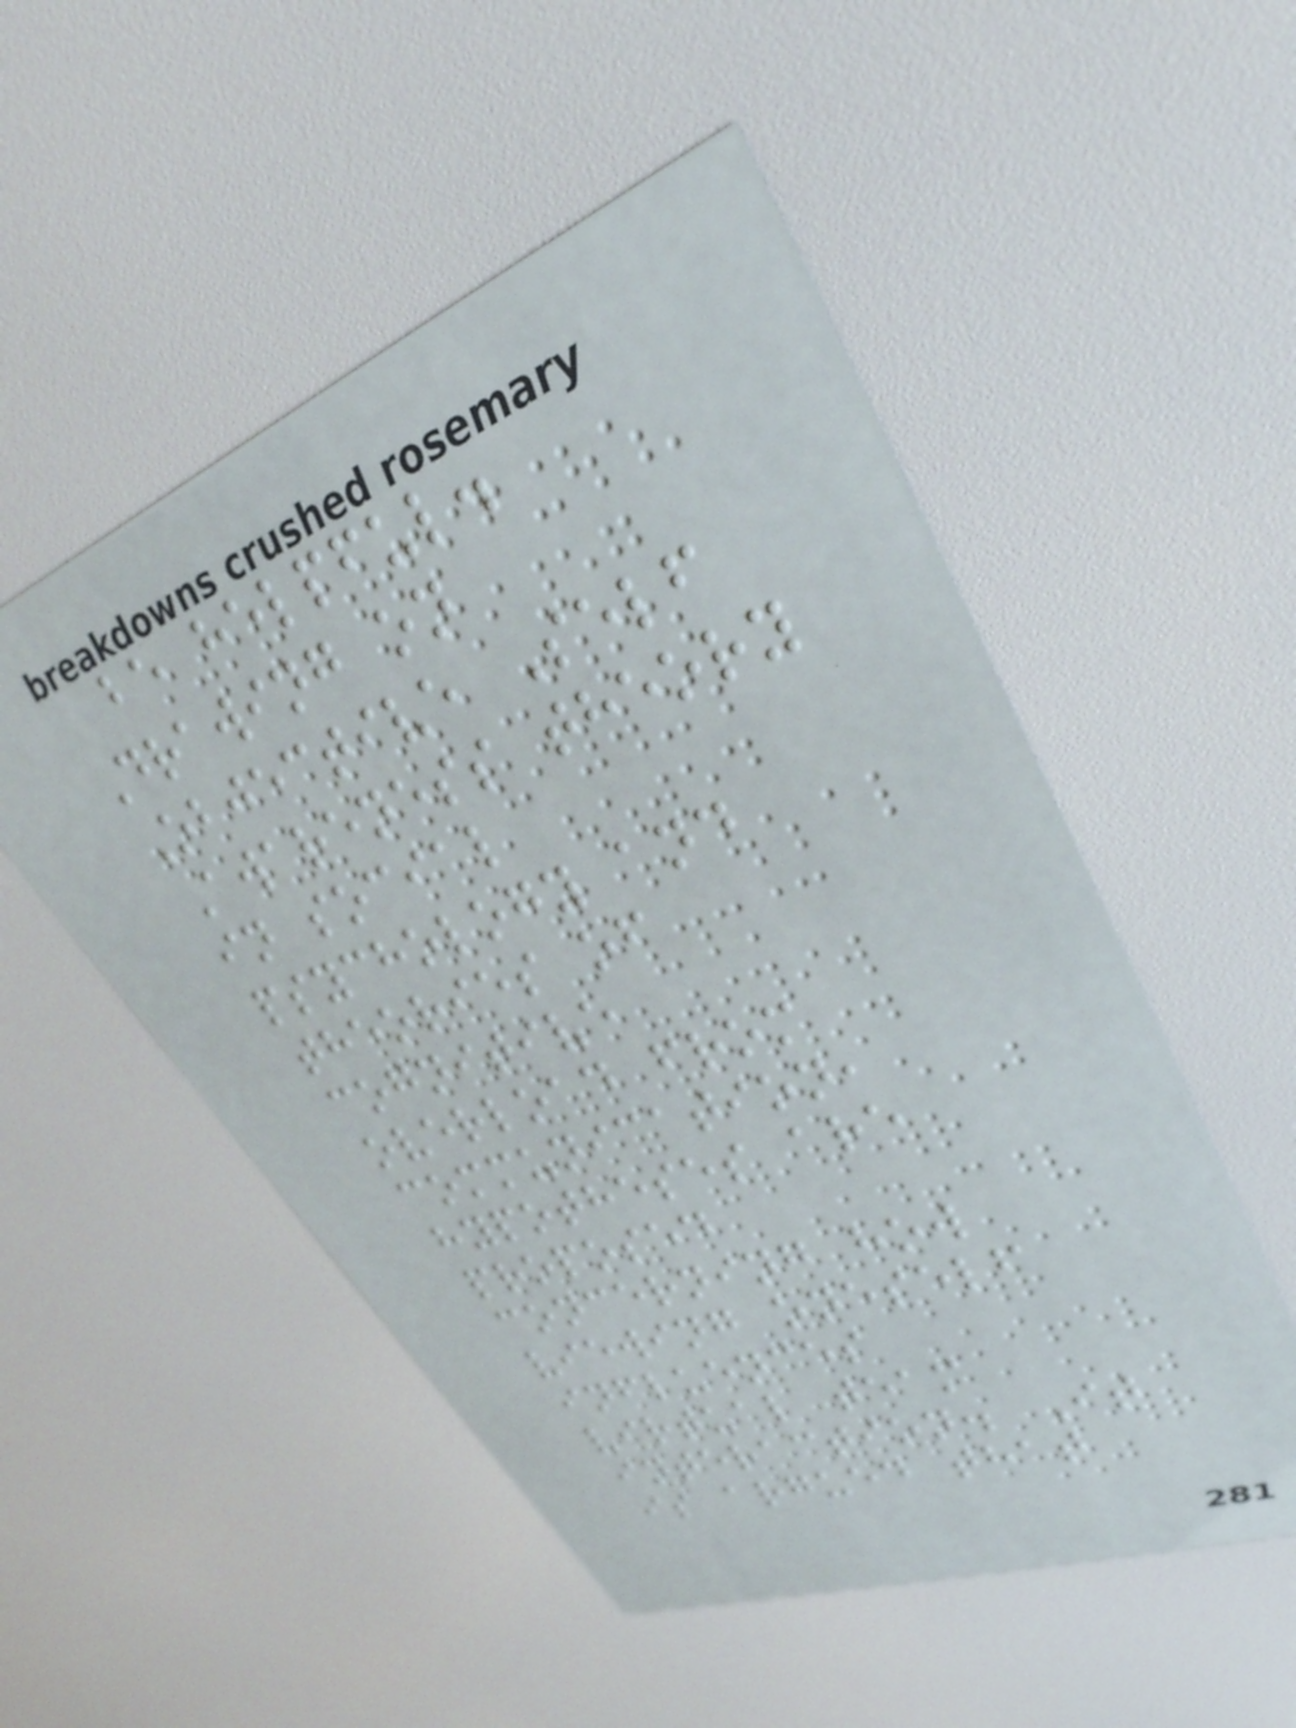be helpful.
Drawing on
Objective Self
Awareness theory
in social
psychology and
theories of
cognitive
overload from
communication,
hypotheses are
proposed
concerning how
viewing oneself
influences
virtual team
interaction. It
is argued that
